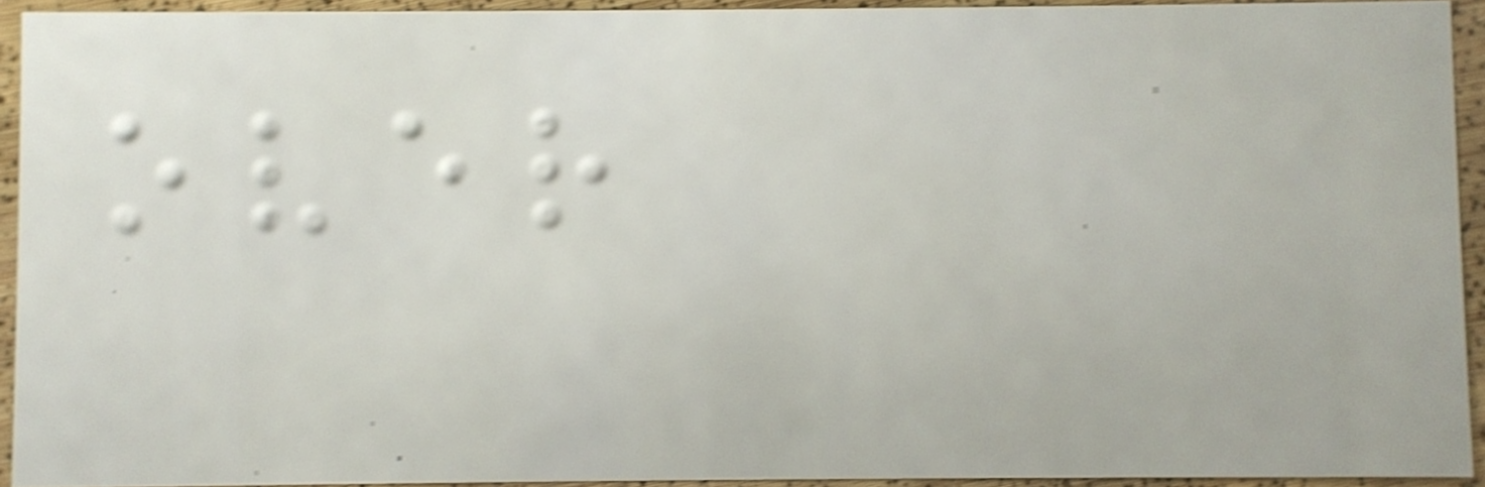over
